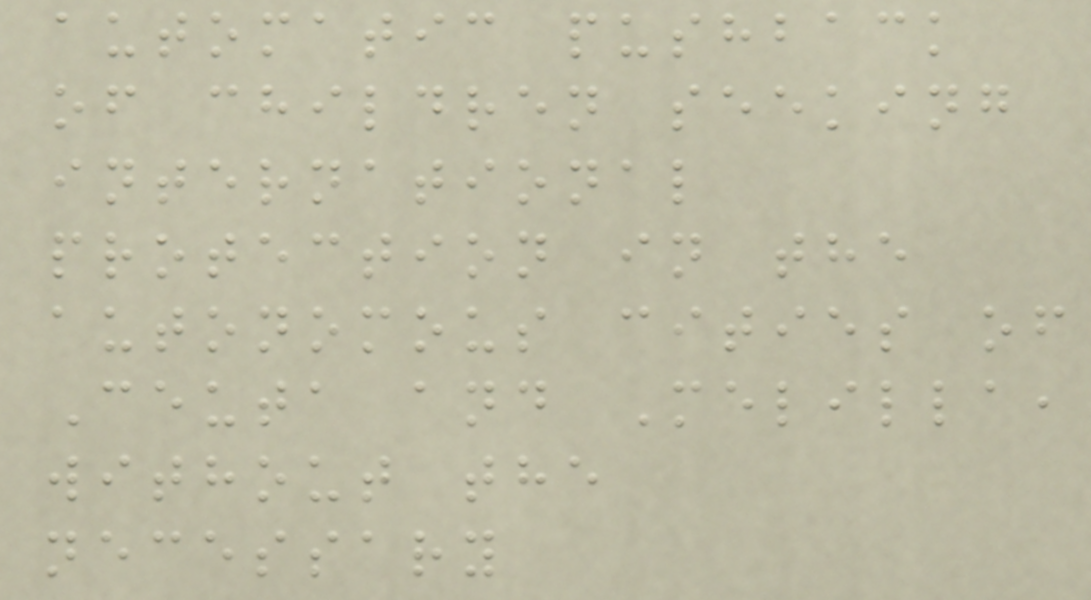automatic pushback
of children seeking
international
protection in the
autonomous cities of
Ceuta and Melilla,
without the
necessary
